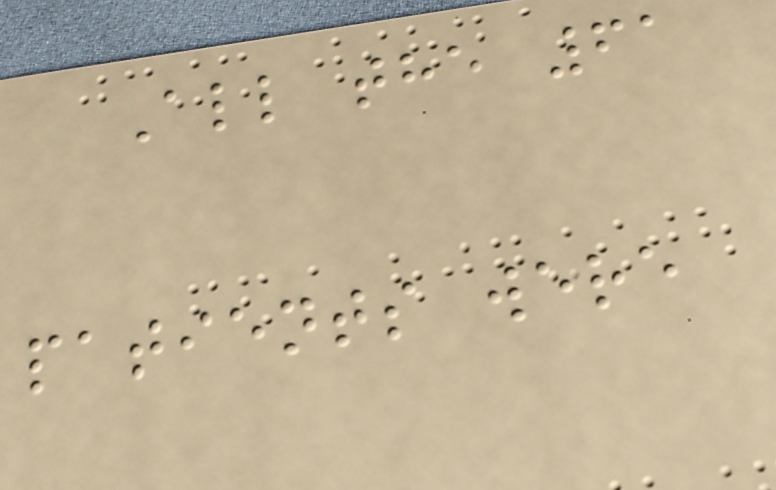All the 61
patients were
